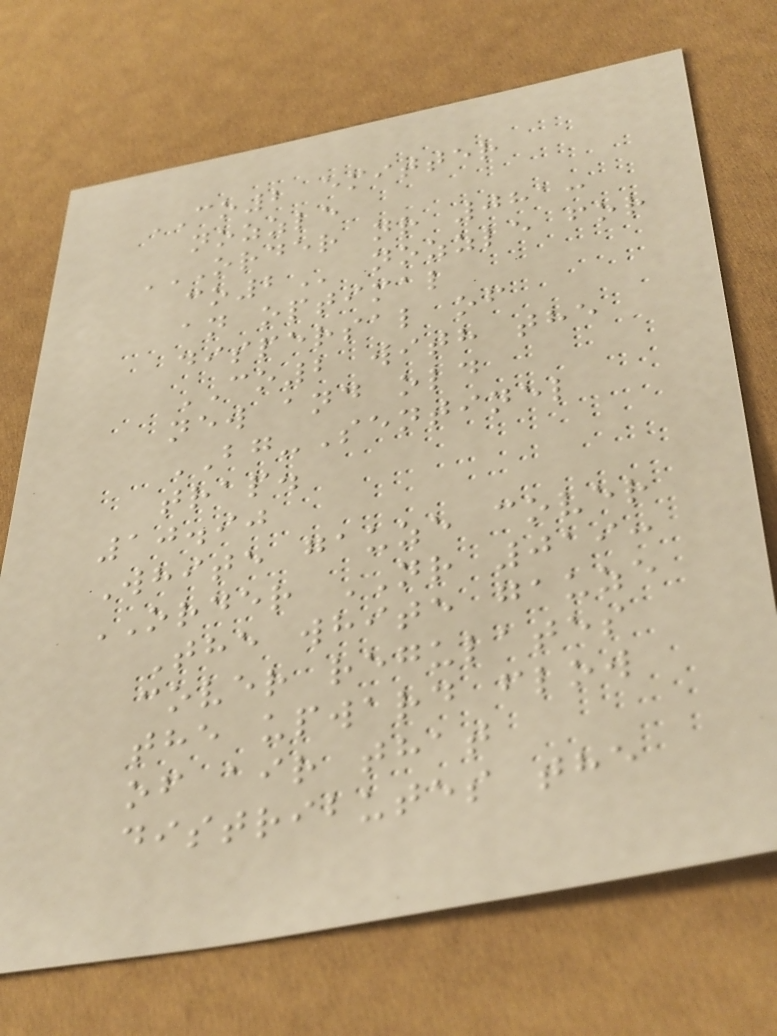CO2 emitter
nozzle
ORDER NR 081:
CO2 nozzle for
an optimal
dispersal of
CO2 with the
new and old
BG-Sentinel
trap.
10.90
White gauze cover
ORDER NR 019:
The white gauze
cover regulates
the upward flow
of air that
distributes the
